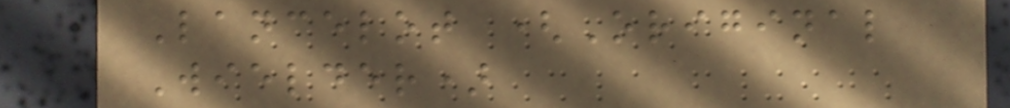Lancelot (Original
Wielder)
